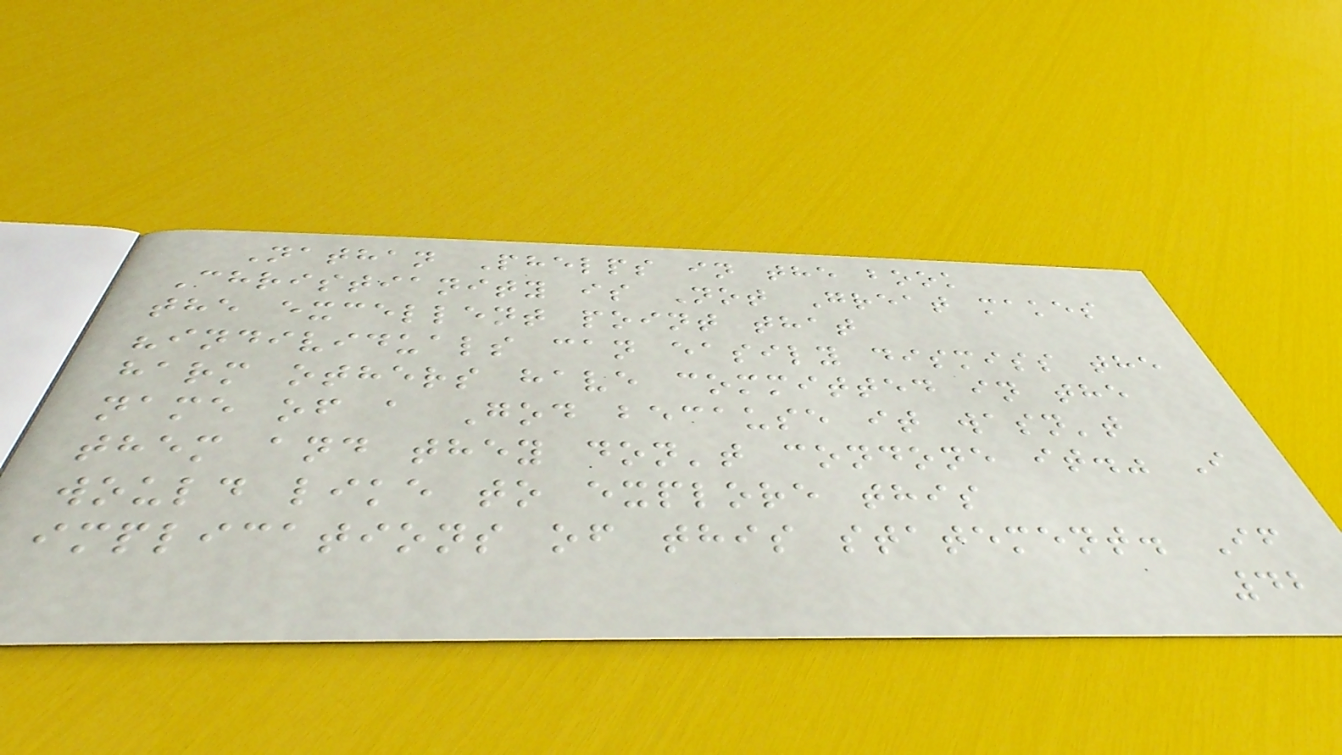Nathan Phelps in the book
Christianity is Not Great makes
the excellent point that
"individuals can easily dismiss the
harm others have committed in the
name of a God because it wasn't
them and they don't condone it." I
would like to explore this
implications of this statement. If
42
